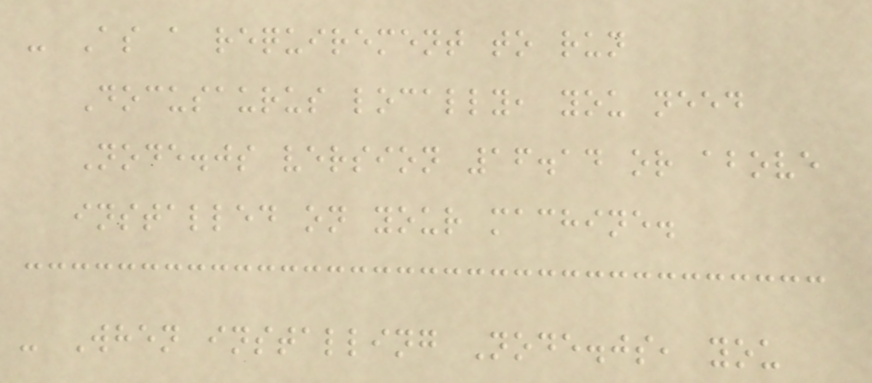- As a requirement to run
Docusaurus locally, you need
Node.js version 16.14 or above
installed on your machine.
- When installing Node.js, you
